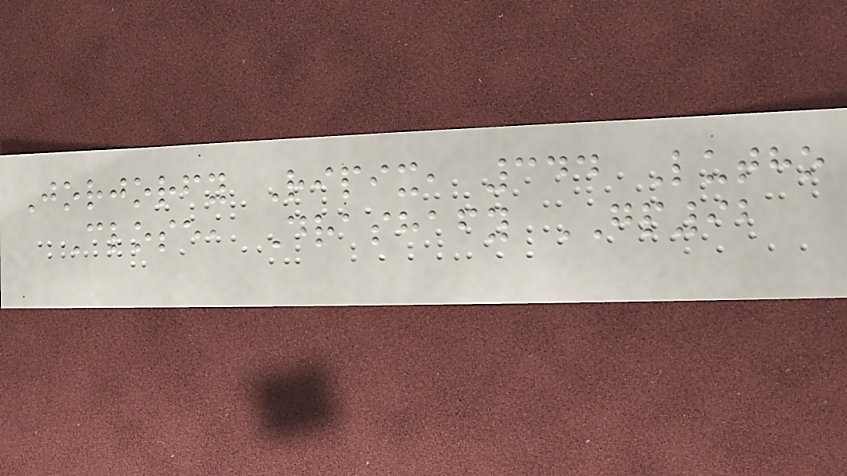Jorjorfy Ripix, 344 Lutho
Close, Drashafy GP92
